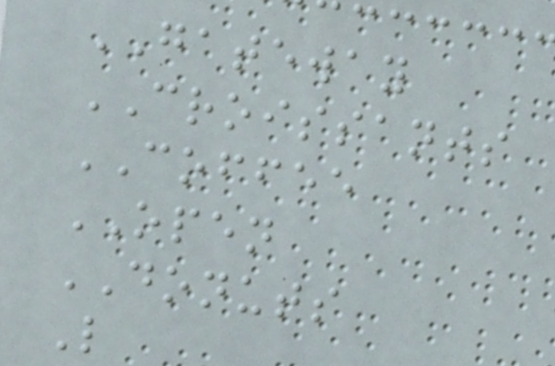GATEWAY
CROISSANTS
COFFEE
OPEN
DONUTS
L
